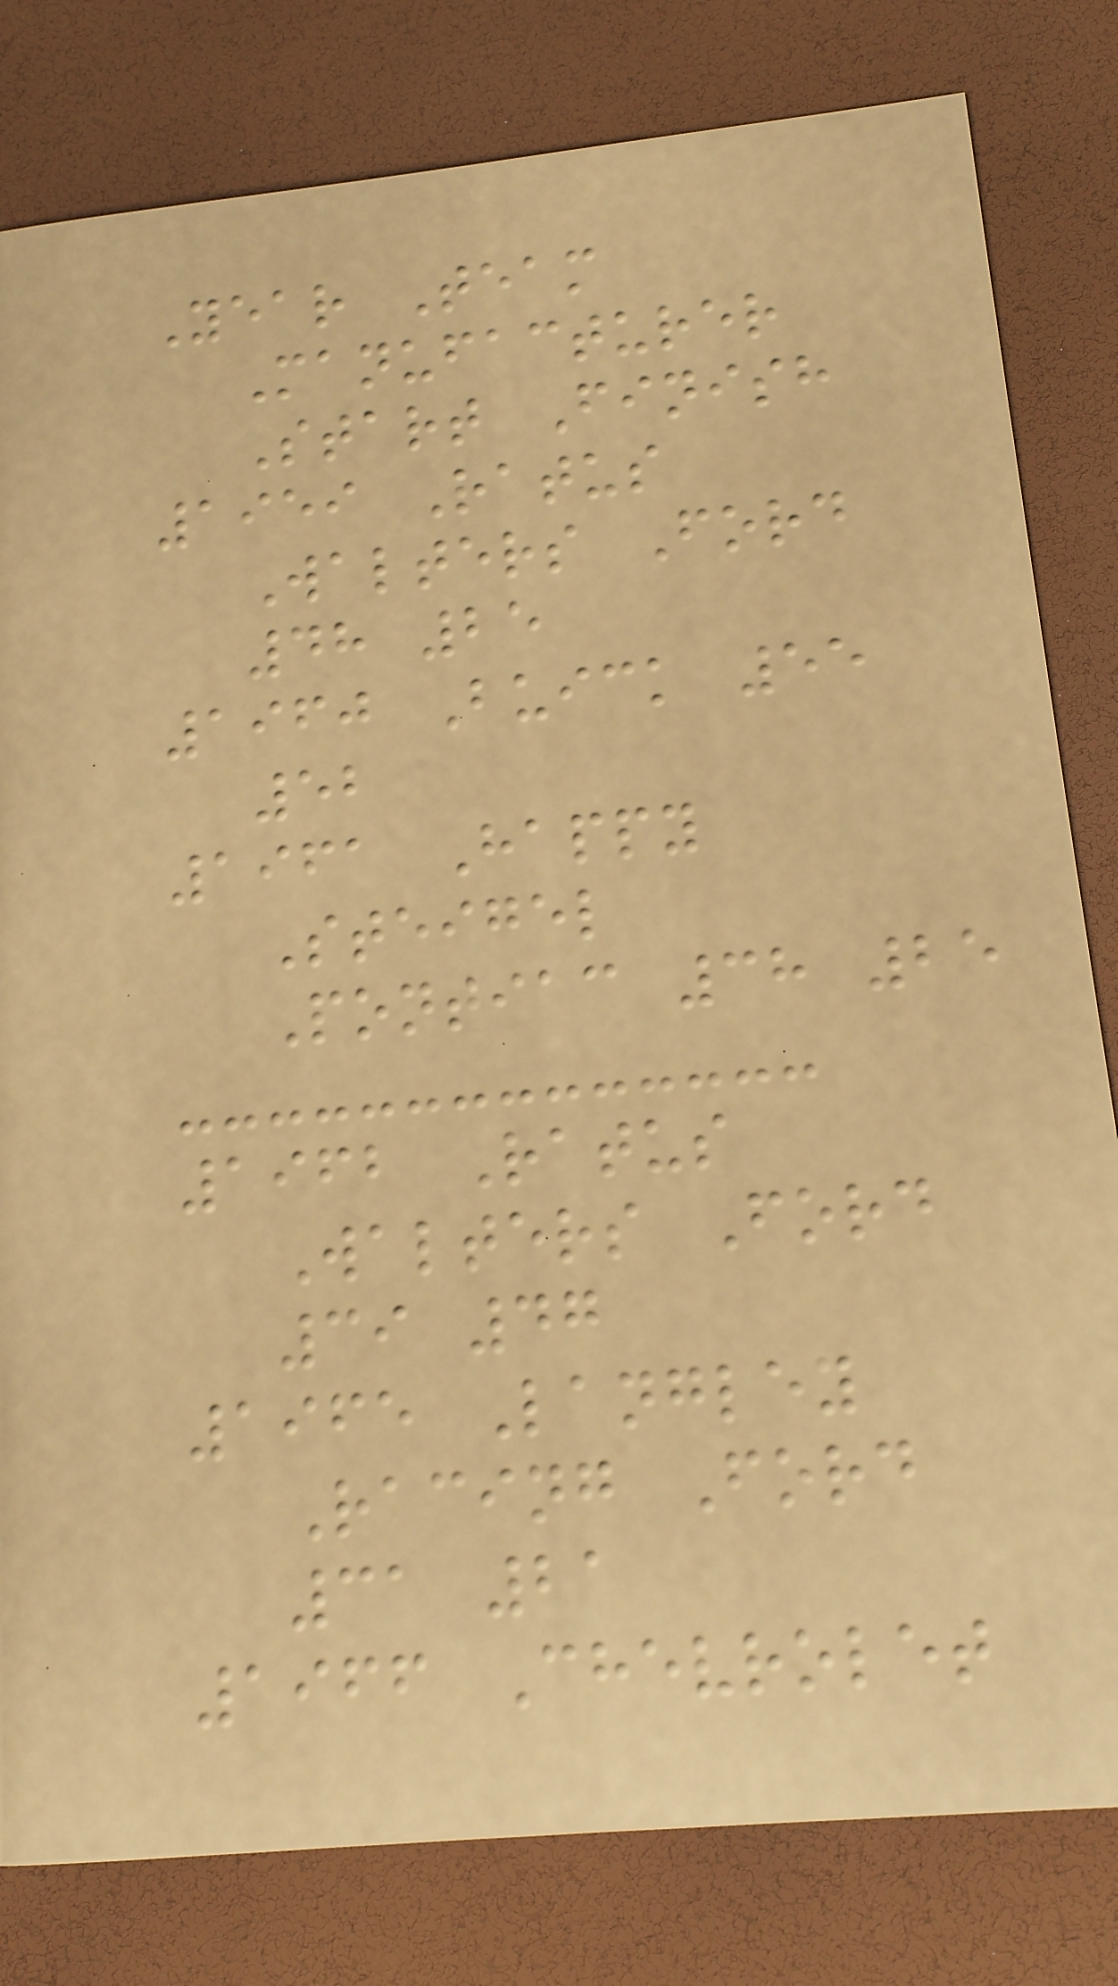Year Team
Manufacturer
Start Finish
1959 Ratus
Walters Ford
48 25
1960 Buick 55
52
1961 Happy
Steigel
Pontiac 38 25
1962 Ratus
Walters Ford
39 47
1965 Langley
Racing Ford
31 21
1966 Chevrolet
